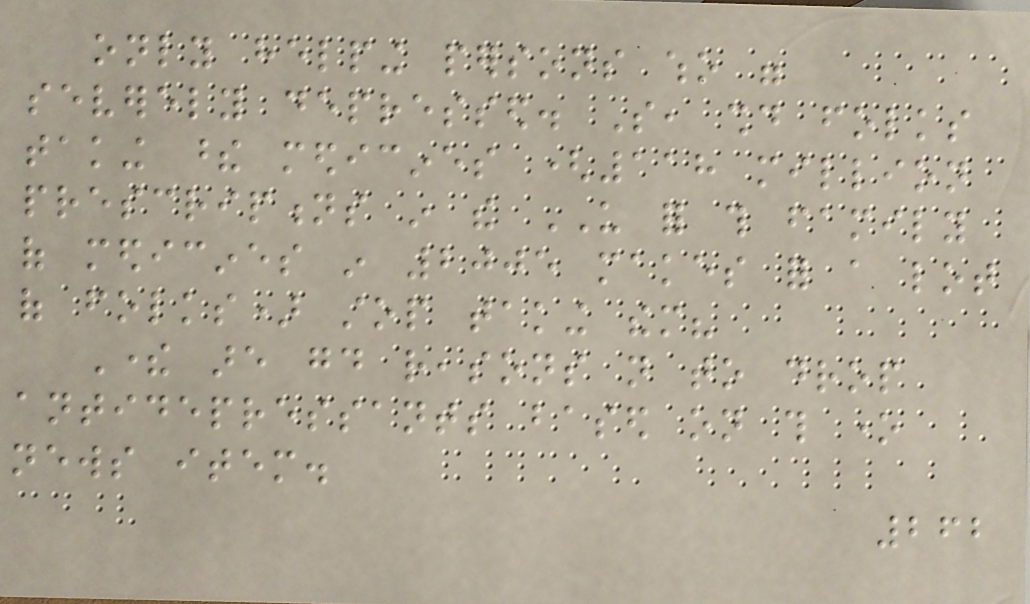only helping persons who were
severely depressed. So, should folks
taking these medicines (118 million
prescriptions in the US for this family
of medicines in 2005 makes for a lot
of folks) stop taking them?
There are good reasons not to drop
antidepressants based on this one
news item.
262
